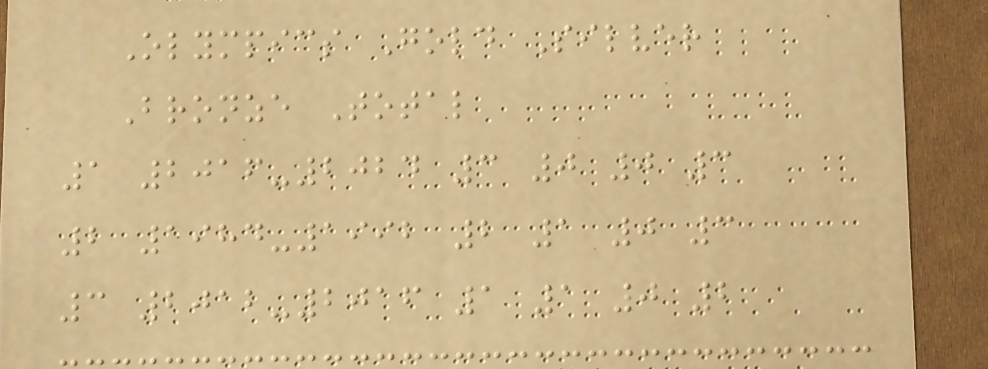Olympics Gold Silver
Bronze Total
1 2016-2024 3 0 0 3
2 1984-1992 2 1 0 3
3 2012-2016 1 1 0 2
